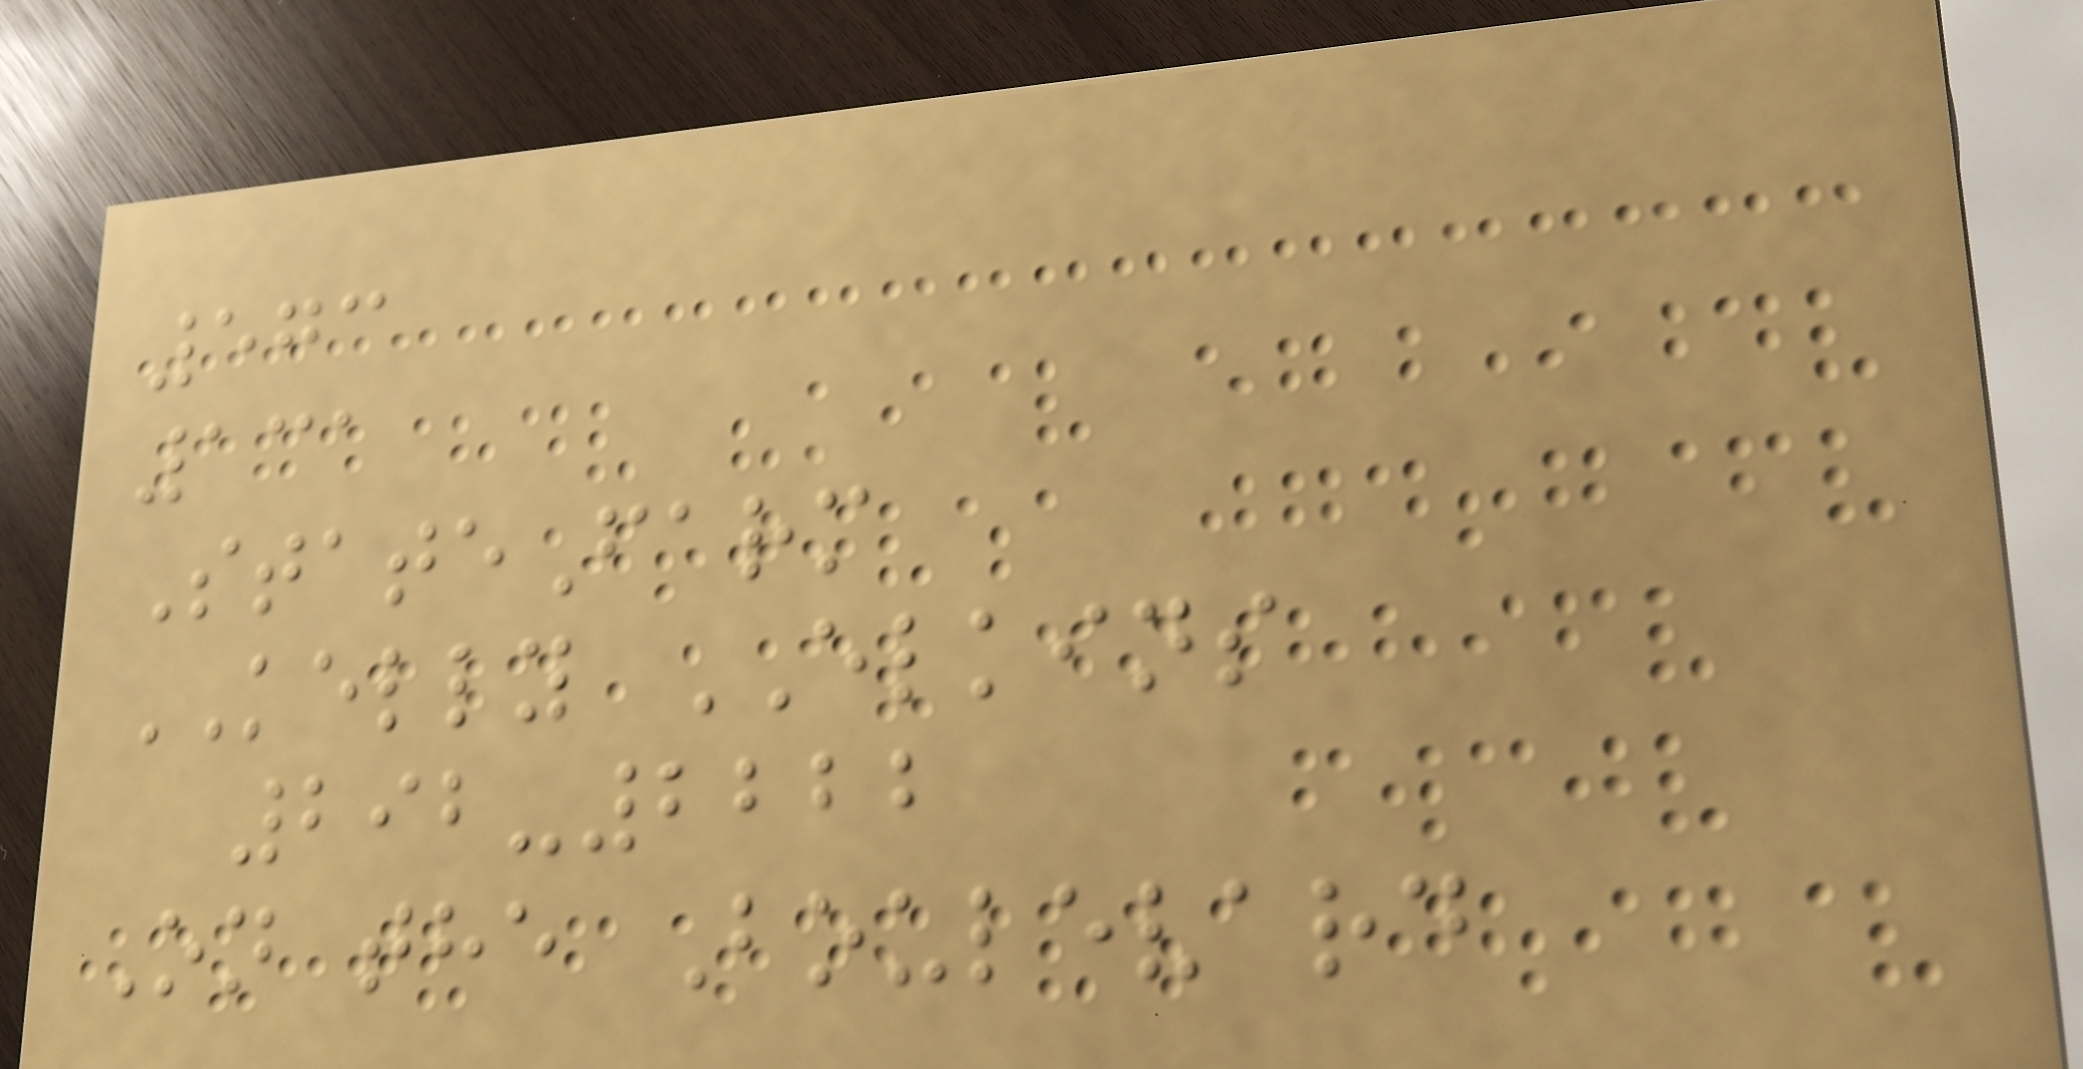573
131
StateFarm
KELLY ELKINS
292-2222
On the Boulevard
